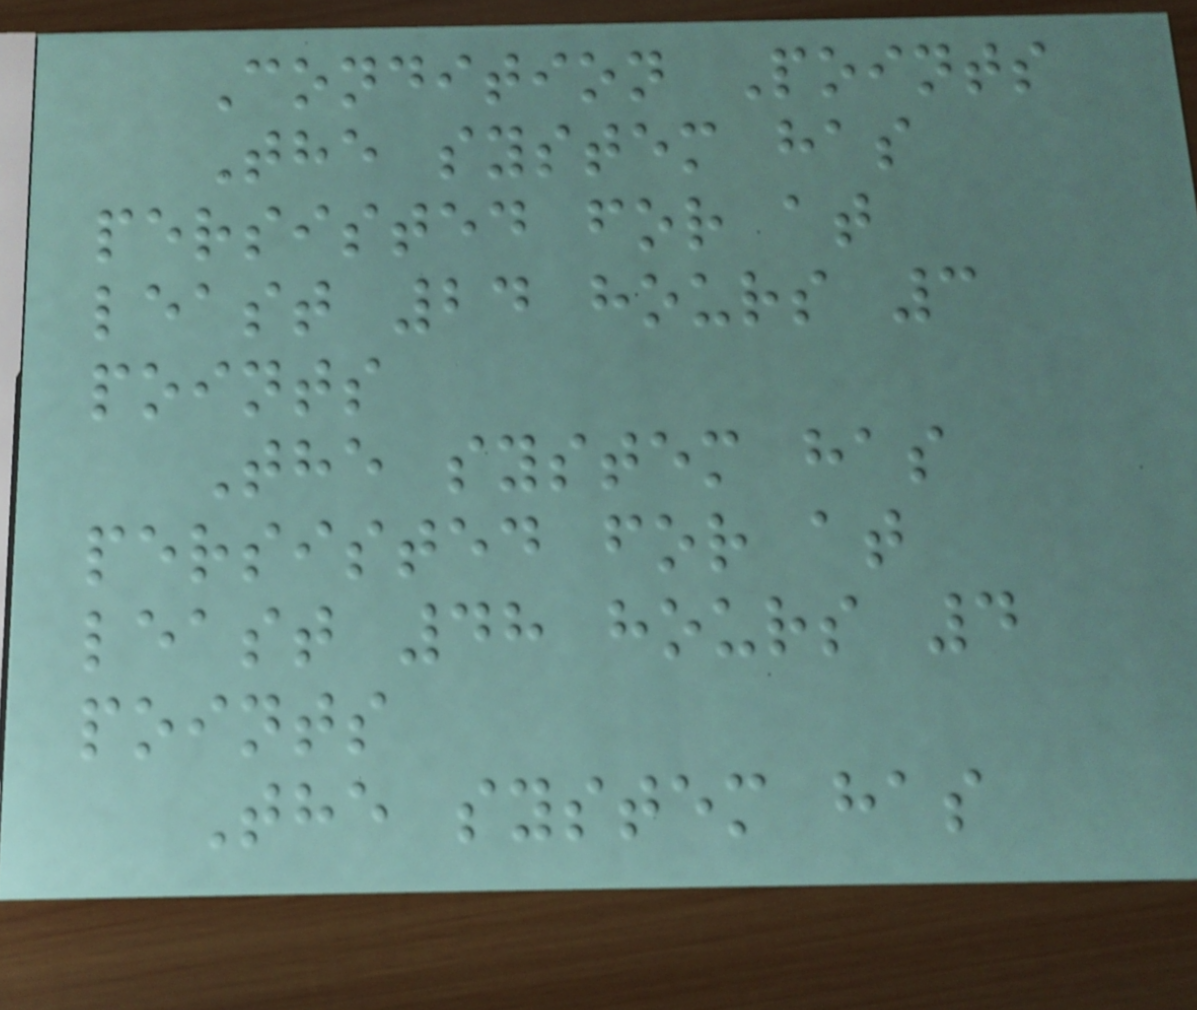Condition Points
The system has
persisted for at
least 24 hours 3
points
The system has
persisted for at
least 48 hours 4
points
The system has
